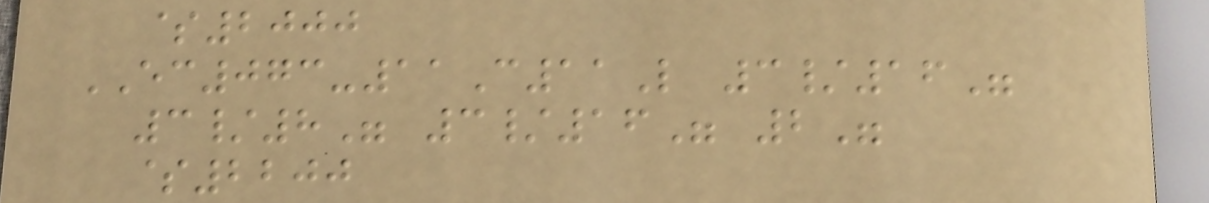$2000
EC073-11C11L 3/16"
3/8" 3/16" 2"
$2200
